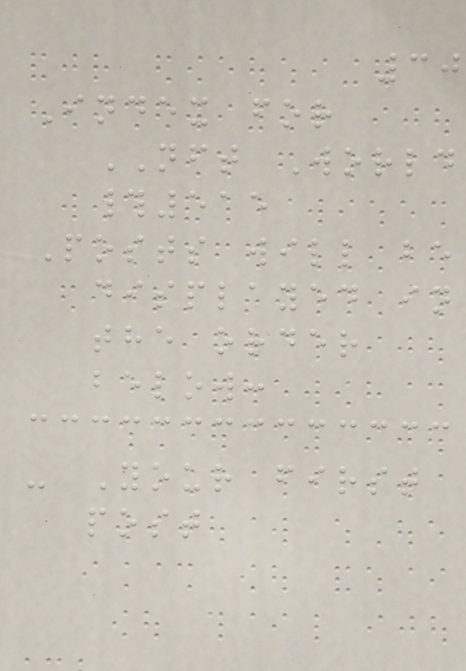30
Index for
NFT World
#515
Posts will be
displayed in
the order
below:
- Your first
post
